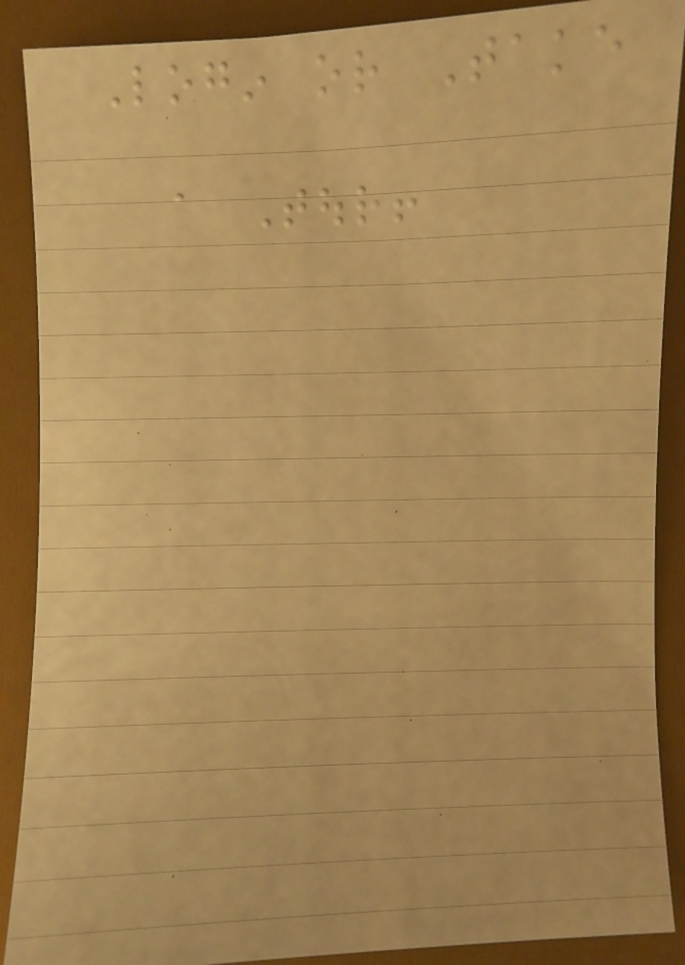Login or Take
a Tour!
